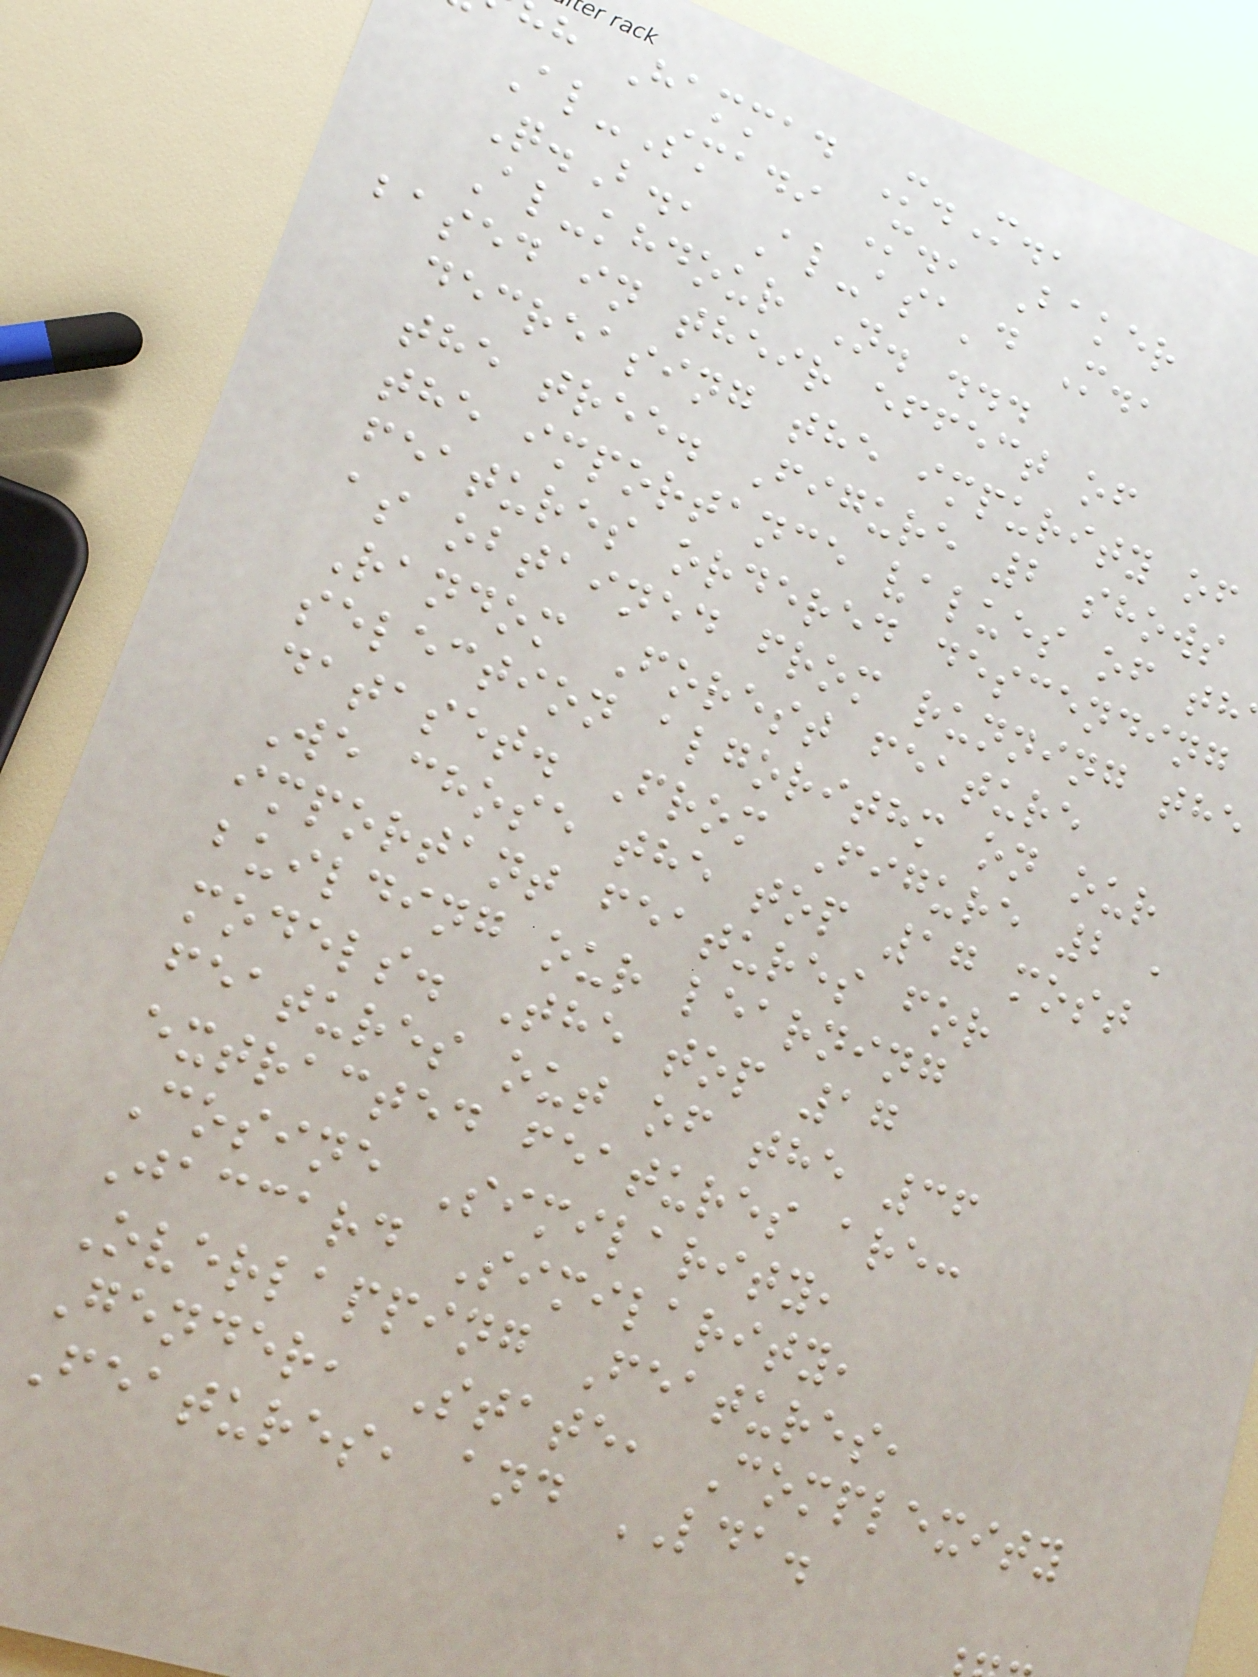h Hammad M.M.,
Al-Smadi M., Baker
Q.B., Al-asa'd M.,
Al-khdour N. ...
based in their effect of
decreasing the impurity of
the tree. Figure 2 shows
the importance values of th
features ordered descending
as obtained from running the
Random Forest feature
selection algorithm on our
dataset. From Figure 2 ,
We chose the top 17 most
important features for
building our learning
models. The top 17
features out of the 36
extracted features are:
Cosine Similarity,
Jaccard Similarity,
Overlapping Features,
Gender, State, Complexity
Features, and LDA.
